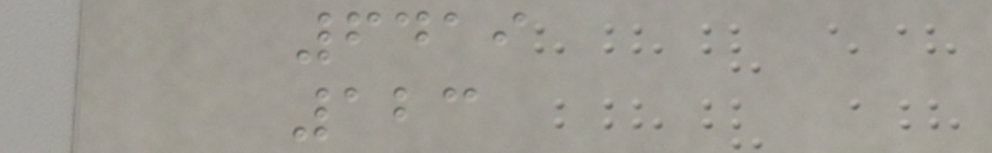6419
123
